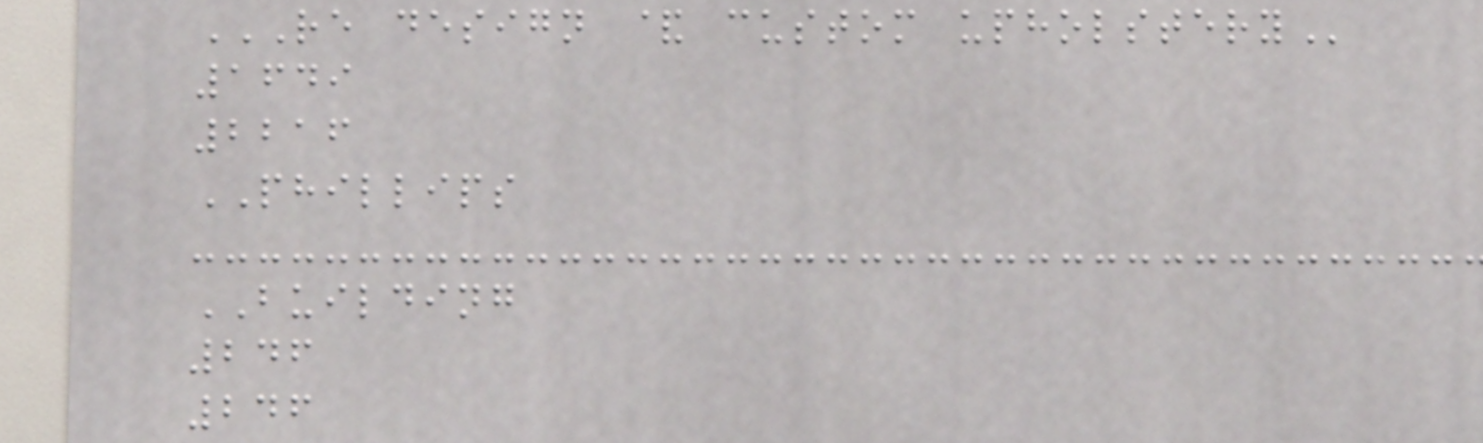RE DESIGN & CUSTOM UPHOLSTERY
1649
2216
PHILLIPS
BUILDING
246
246
